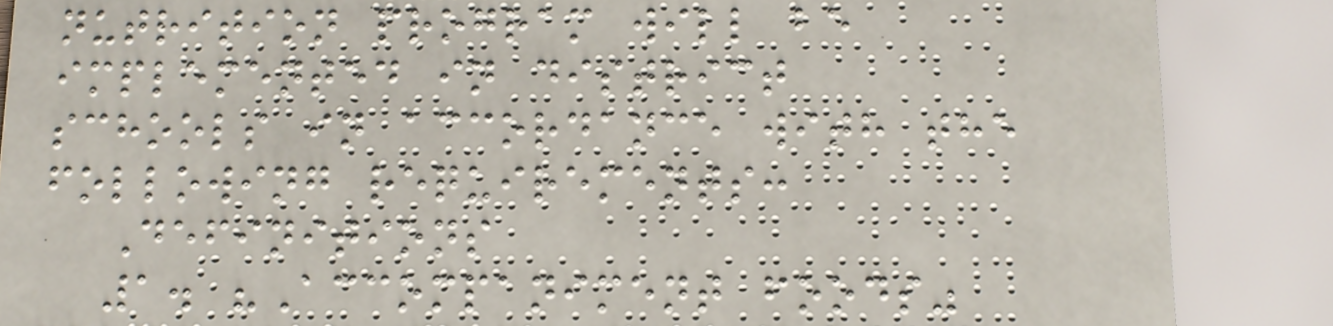nutrition program will be
implemented in district
schools in accordance with the
following requirements:
Definitions
1. "Accompaniment foods"
